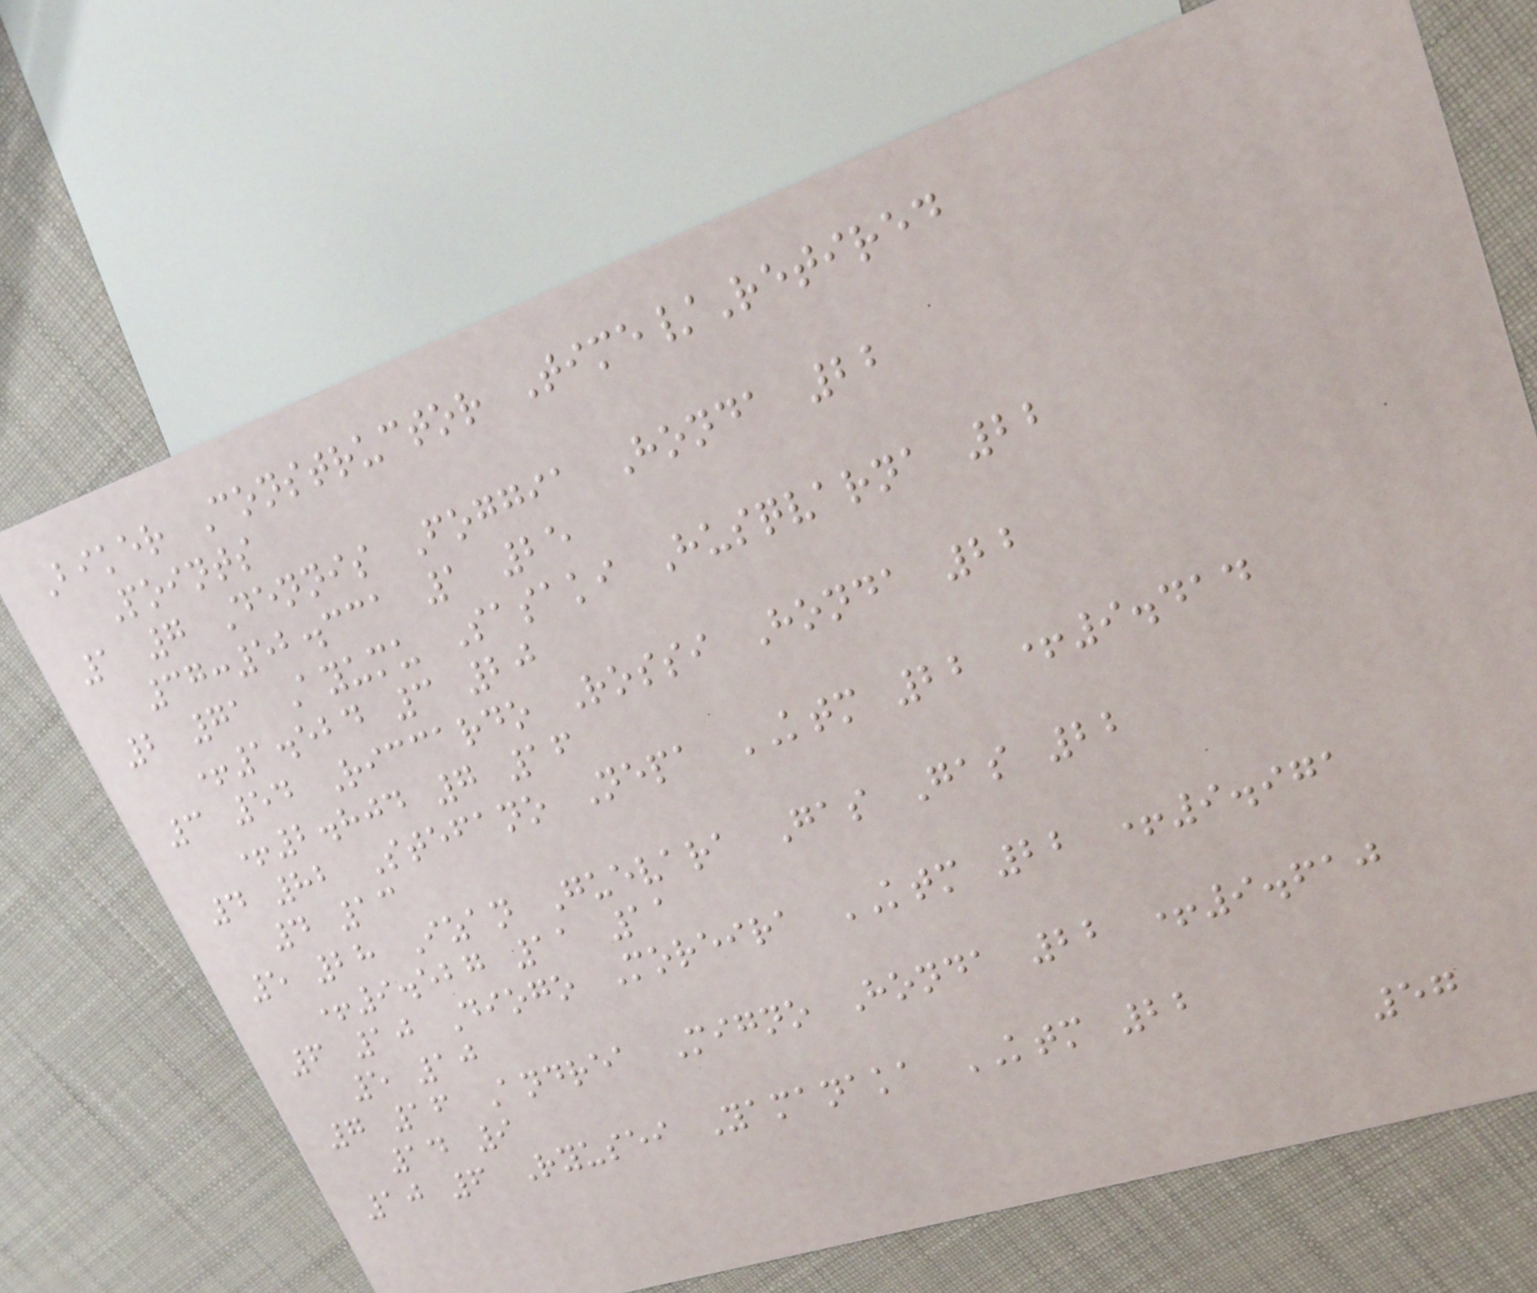Biker Constructor Time/Retired
Points
1 7 Dennis Foggia Honda 22
37:52.331 1 25
2 71 Ayumu Sasaki Husqvarna 22
+1.524 3 20
3 54 Riccardo Rossi Honda 22
+2.804 7 16
4 82 Stefano Nepa KTM 22 +9.414
4 13
5 28 Izan Guevara Gas Gas 22
+9.527 11 11
6 10 Diogo Moreira KTM 22 +9.971
5 10
7 16 Andrea Migno Honda 22 +9.610
14 9
10 6 Ryusei Yamanaka KTM 22
57
